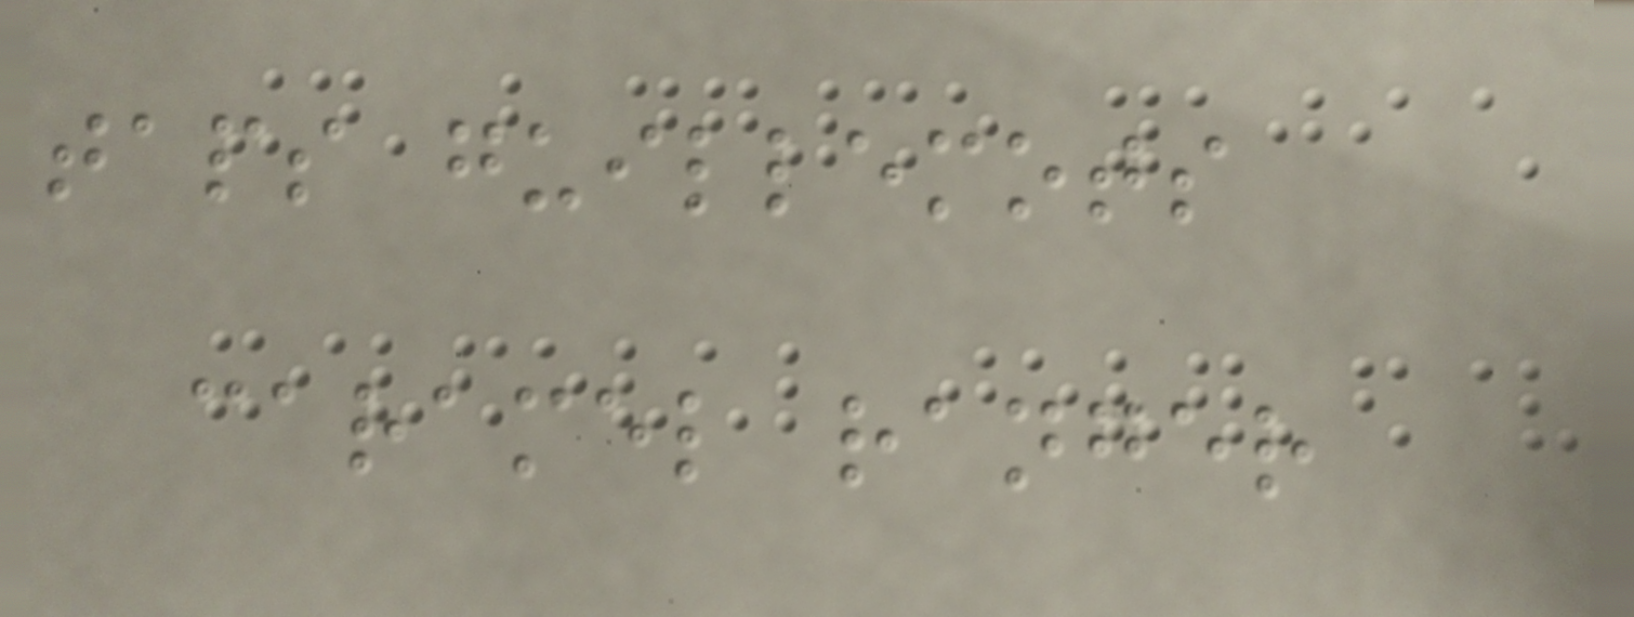taps guillemots
caramel ranger
